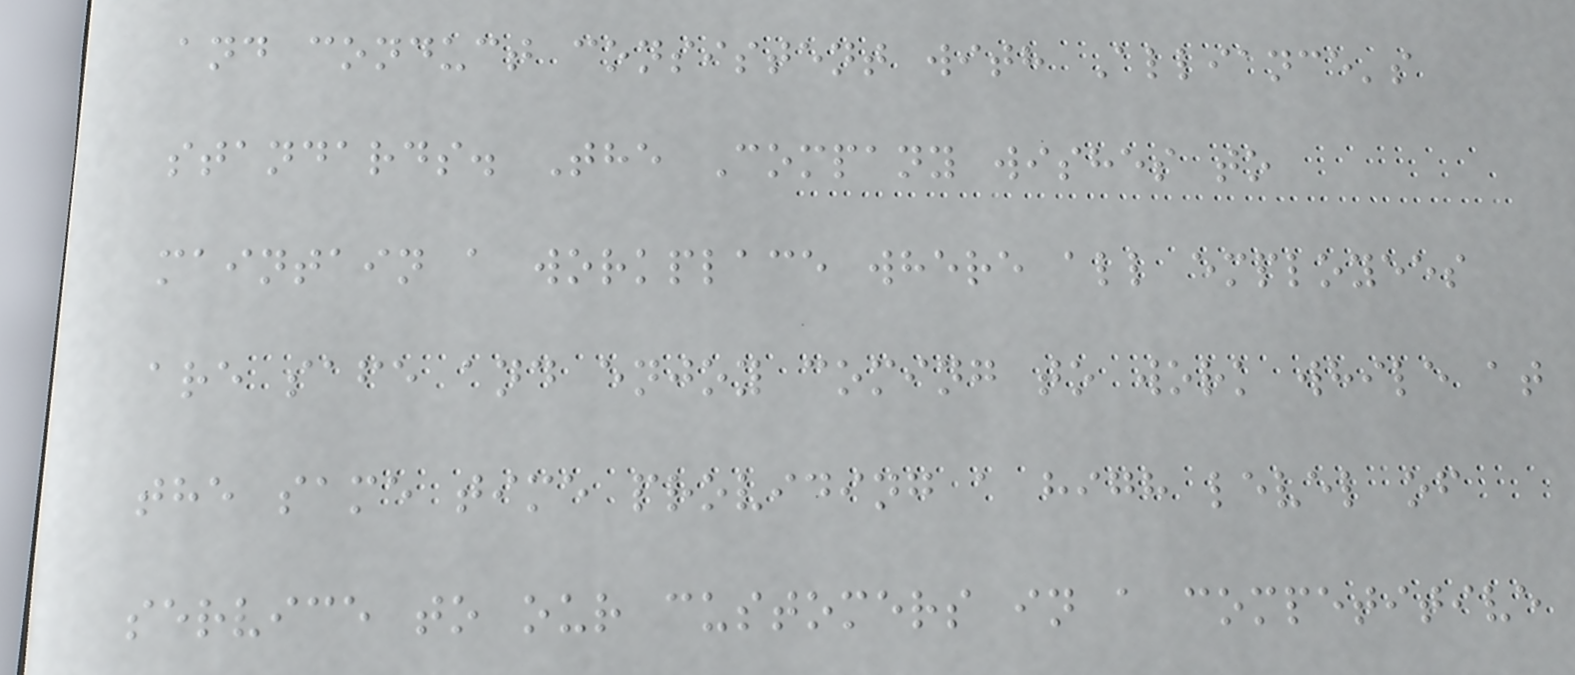and conduct consistent with Alliance's
standards. The Company wishes to
maintain a workplace where all employees
are safe and enjoy coming to work while at
the same time providing a high level of
service to our customers in a competitive
